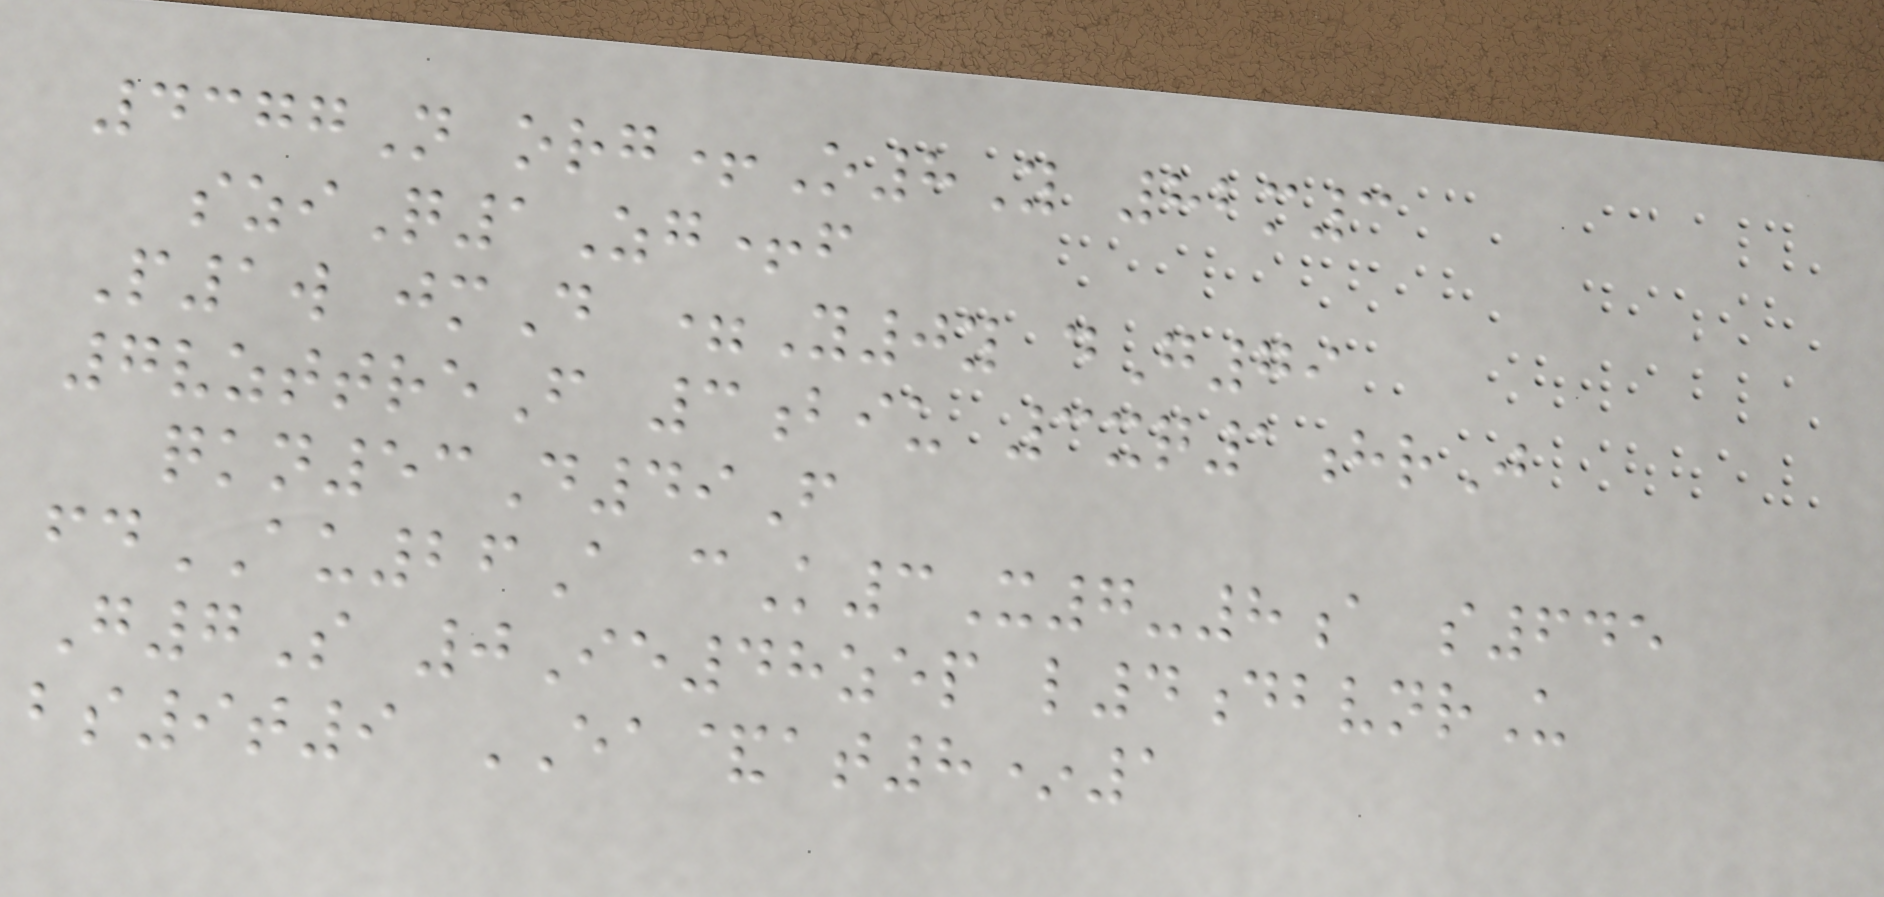4377N org+O8Y 82m3
sziQ1Zg+f
P1w jmD =Y0y dG79
7vzttreF 3biu 3xq1hrJ
qkn53D49F
fdAU26A cK3X7-8a s645
G7S 0Ie48zep l4dbvnrU
bs9t9 EA&at8*1
